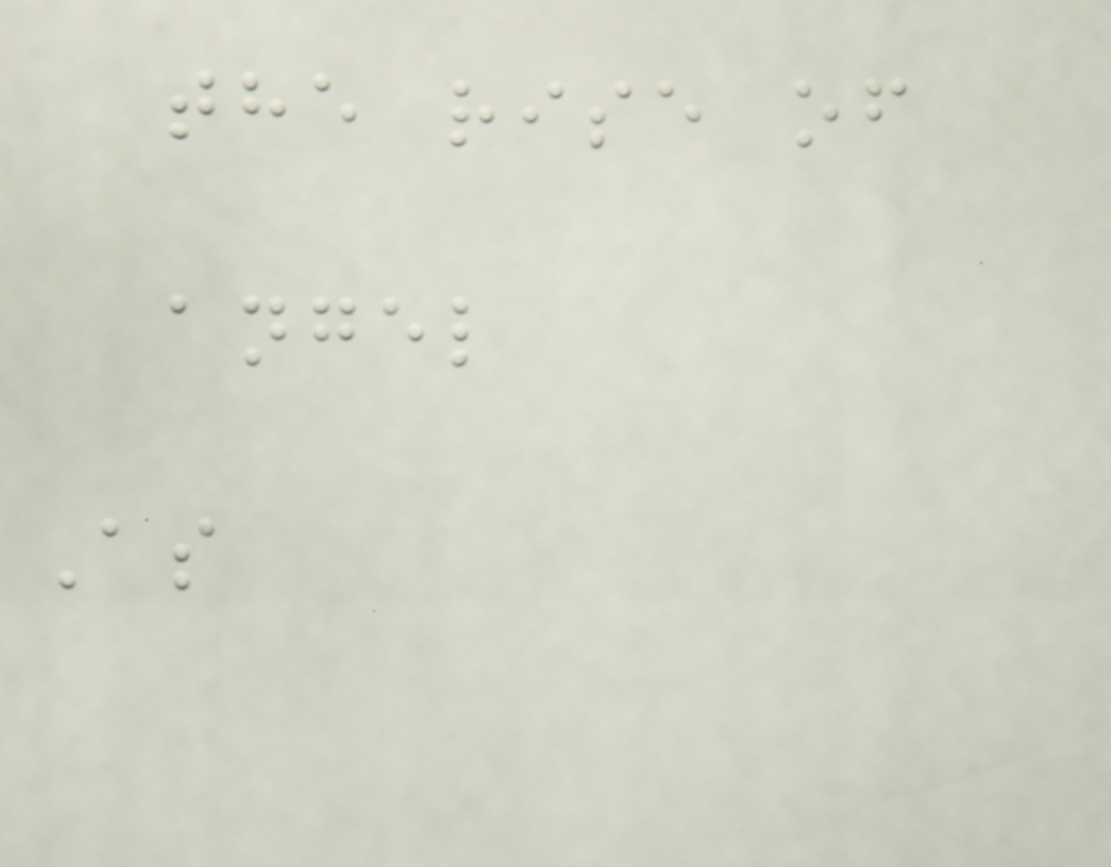the rise of
angel
As
